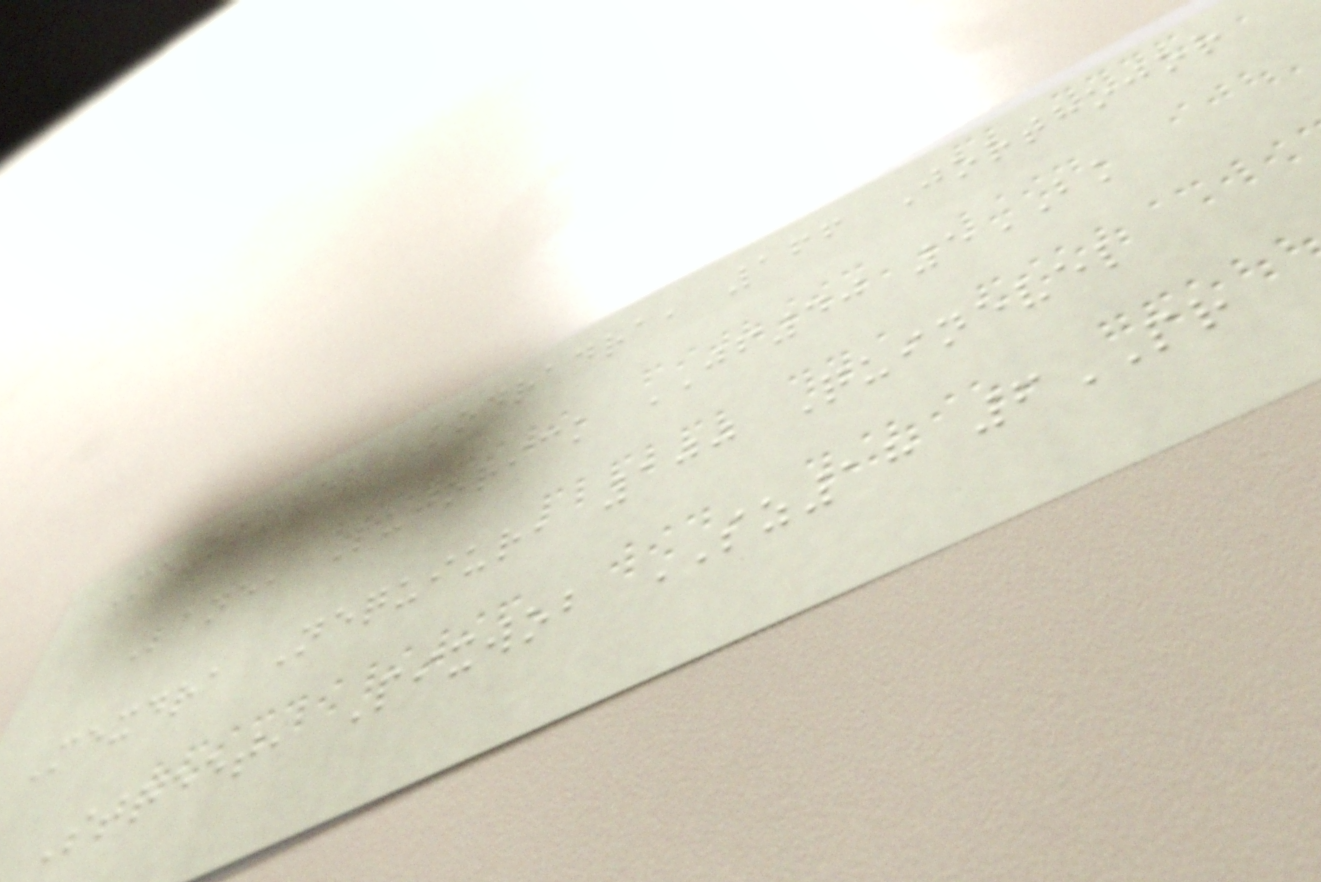Mexzanvel Kodradra, 166 Jorthojor
Lane, Lujorick JF40 5BK
Mexdra Nequiur, 100 Quinevel
Street, Pixwob SZ18 6PR
